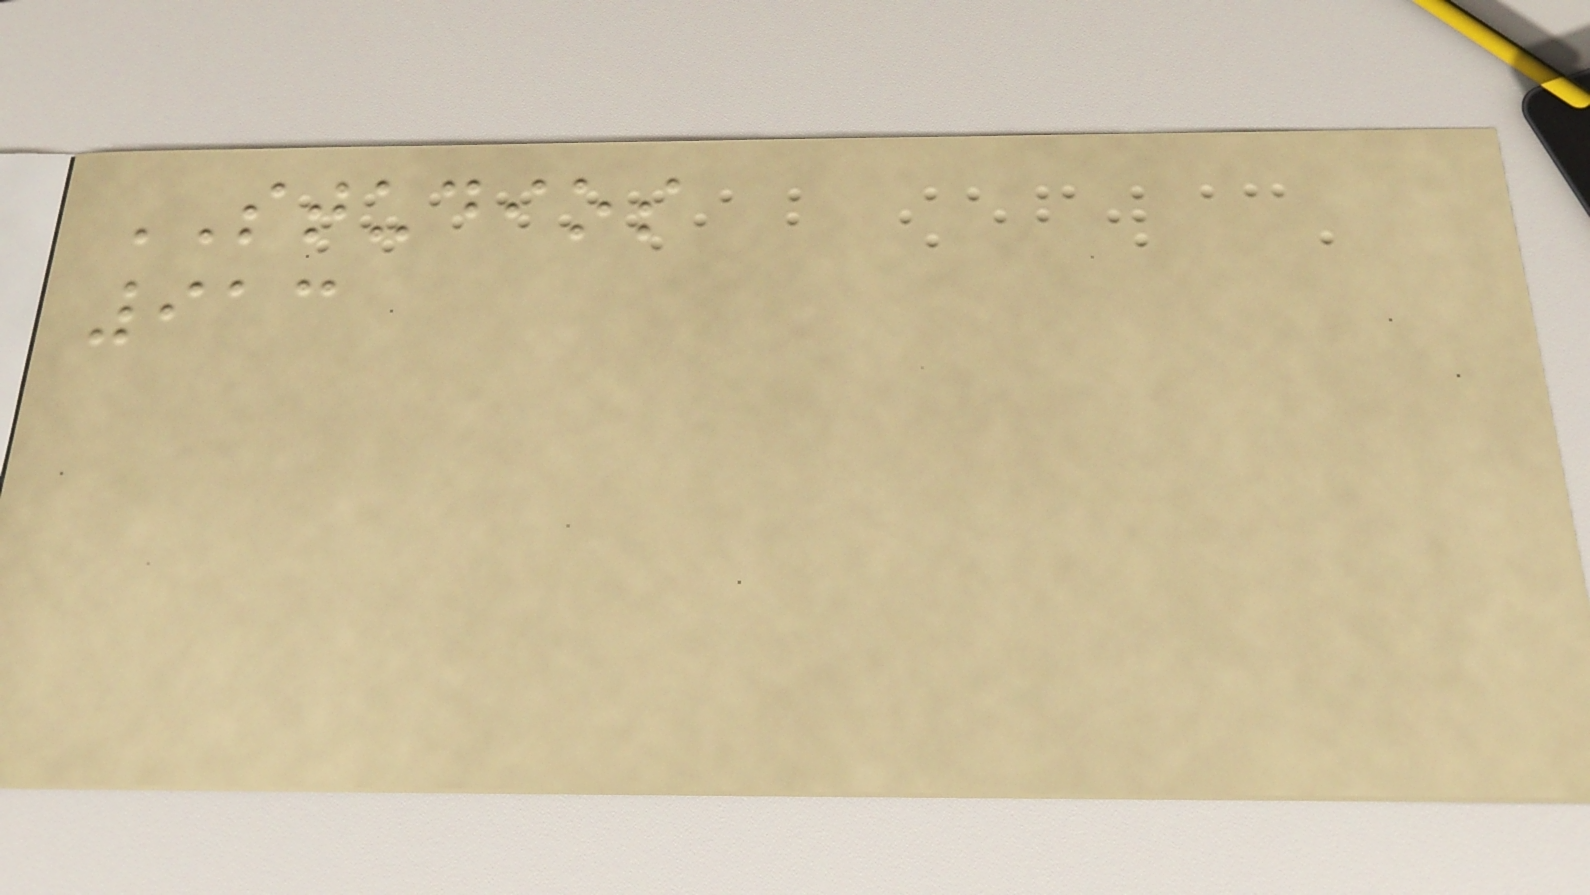STUDIOS
913
